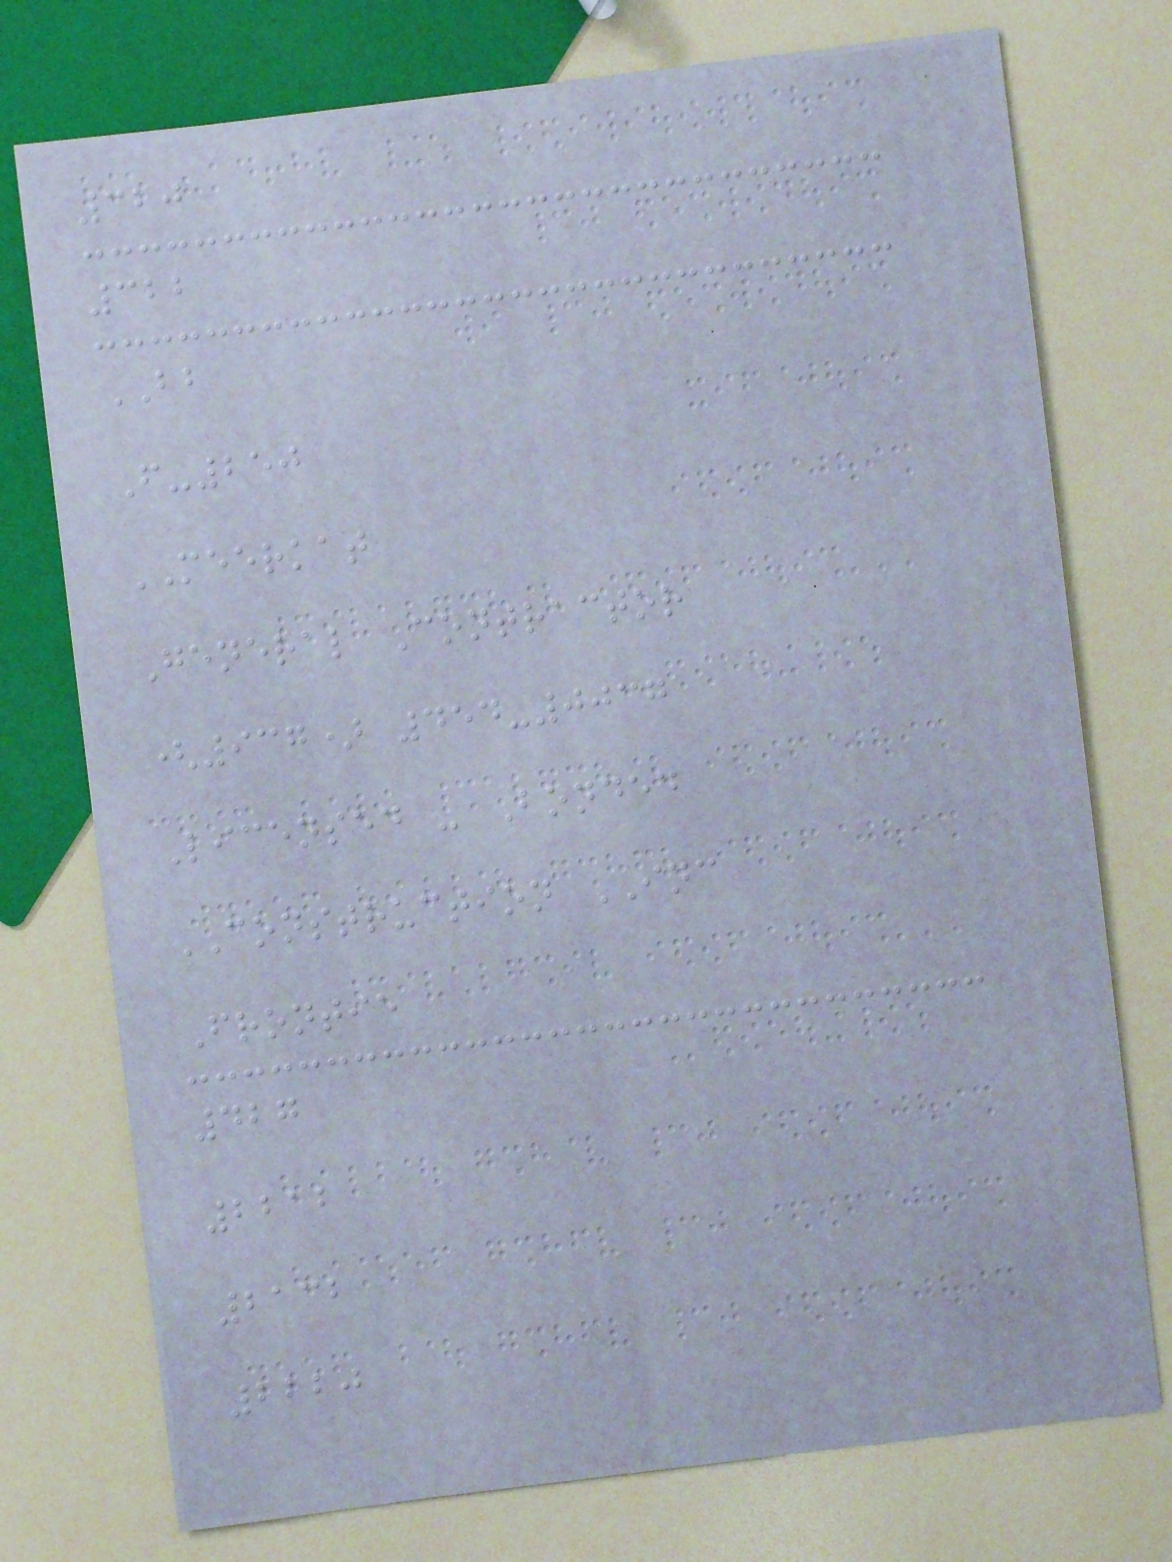320
322
BB
F-250
MEERKAT
General Contractor
(937) 454-0037
Licensed - Bonded
CONSTRUCTION INC
Frontie
427
2212
2132
2220
